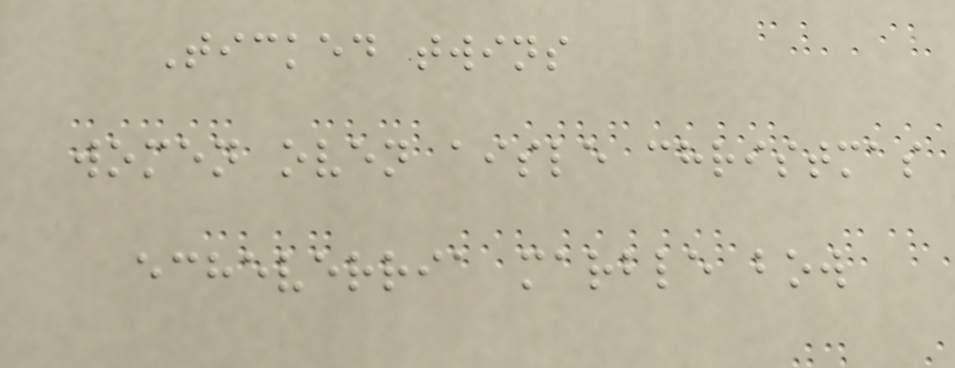Ticked twins
women oven aisle christmas
echeverria marble bow
